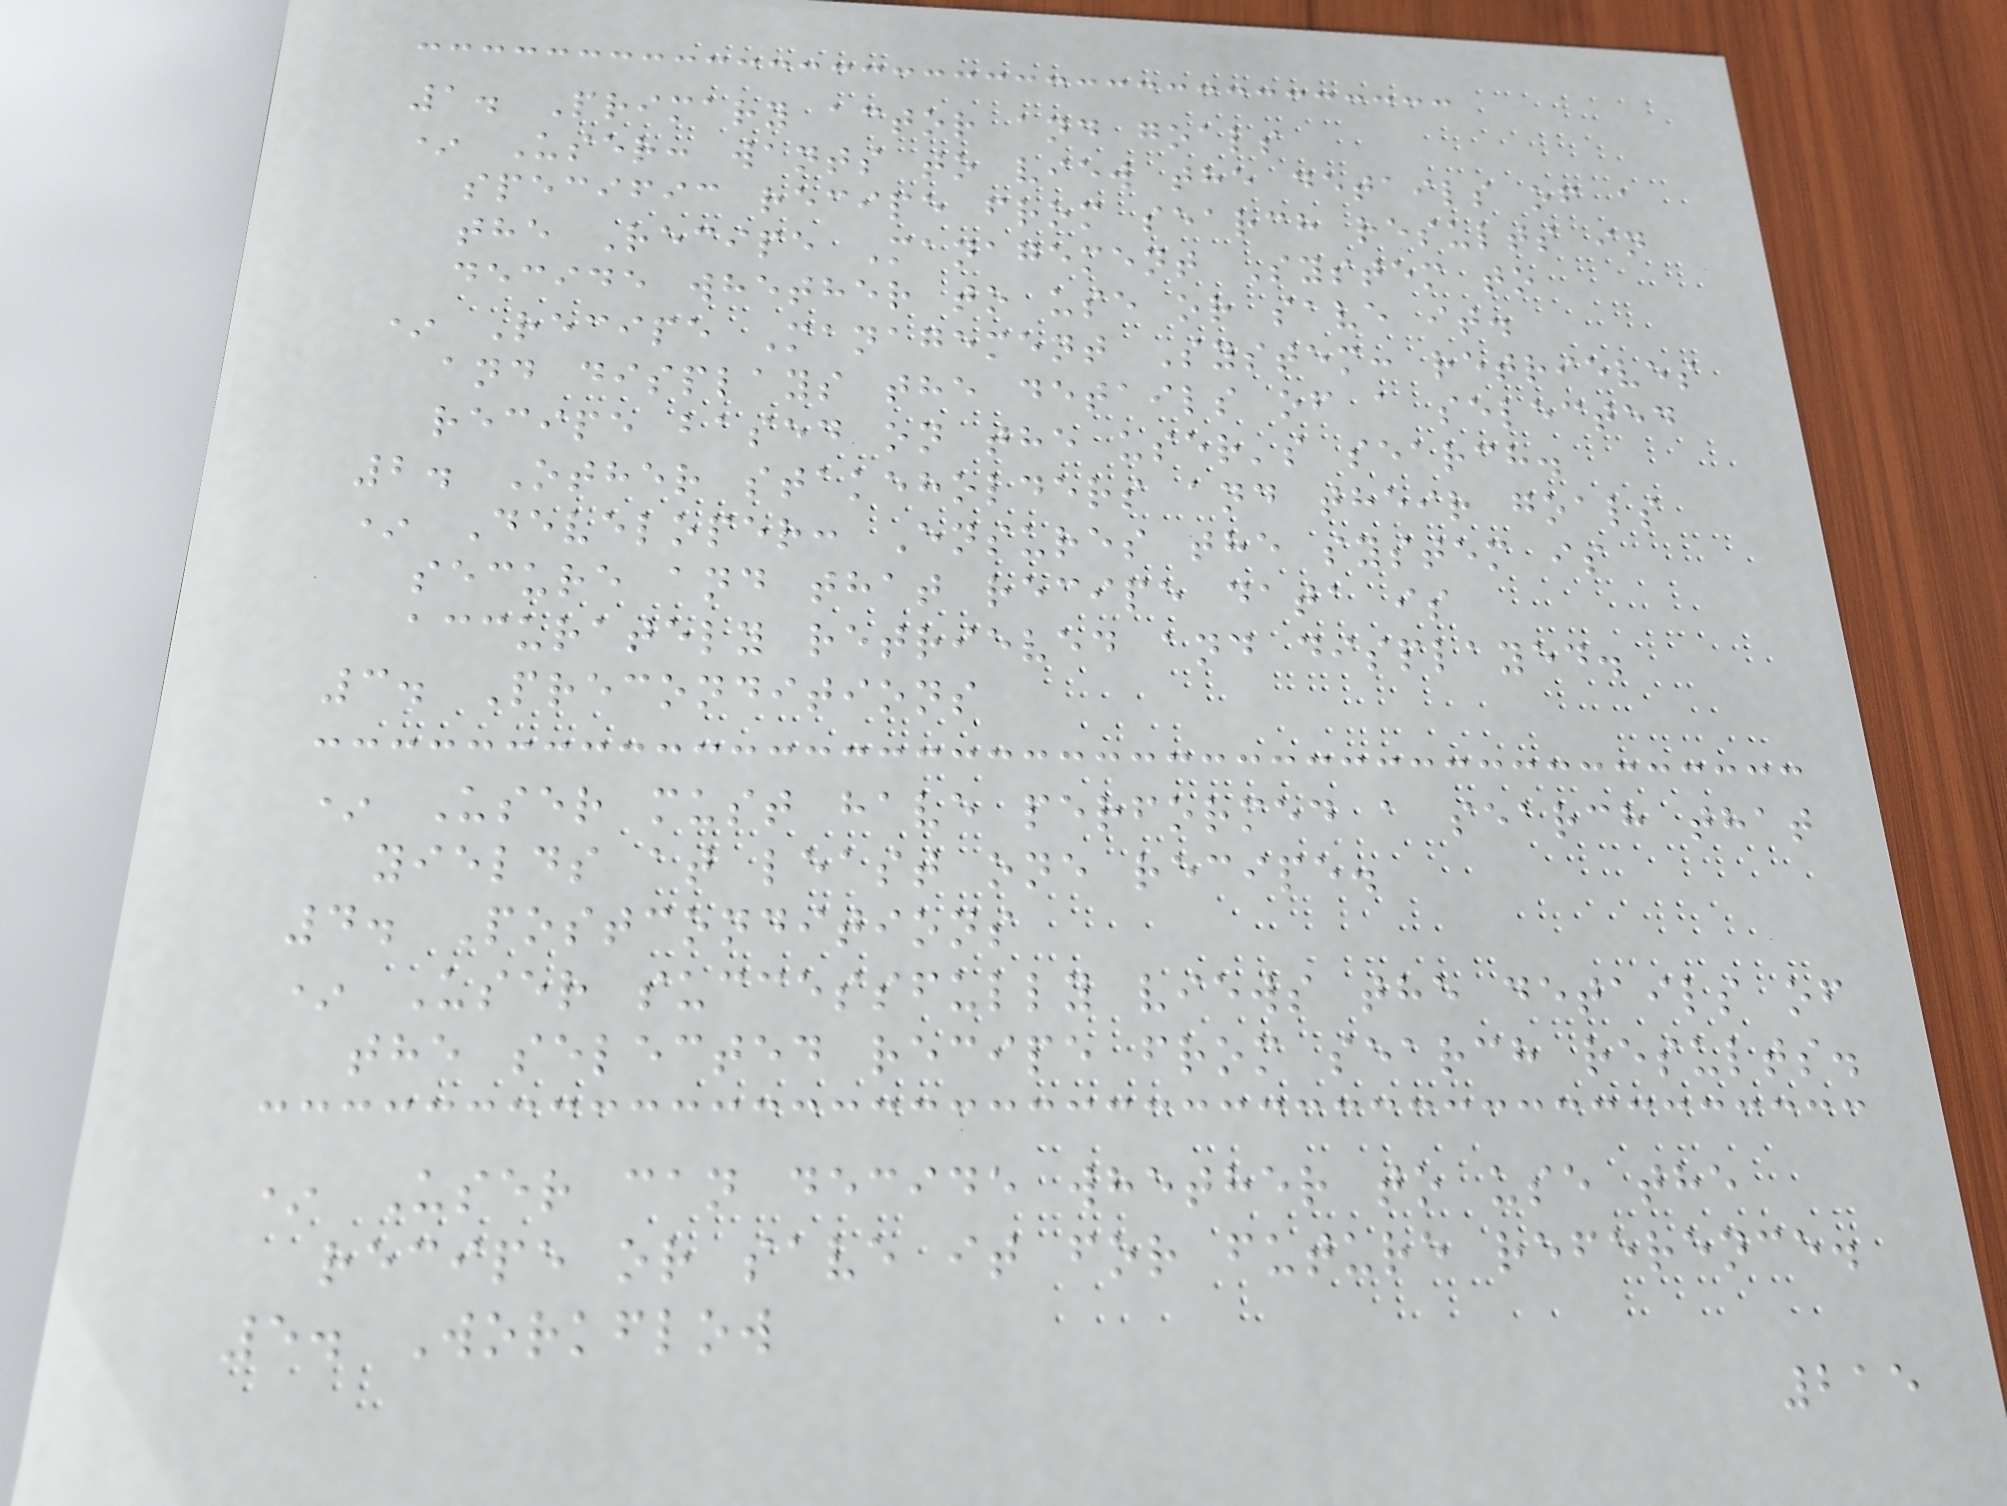1. Primary actor and goals
* User: wants to view the details of a
specific recipe from search results in
the Recipe Management System to
decide whether to use or save it.
* Recipe Management System: retrieves
and displays the details of a selected
recipe based on the user's search.
2. Other stakeholders and their goals
* Developer: Ensures the system is
secure and that recipe data is
accurately retrieved and displayed.
3. Preconditions
* User must have performed a search that
yields at least one recipe.
4. Postconditions
* User successfully views the details of
the selected recipe from search results.
* User can decide whether to use the
recipe or save it for future reference.
5. Workflow
215
